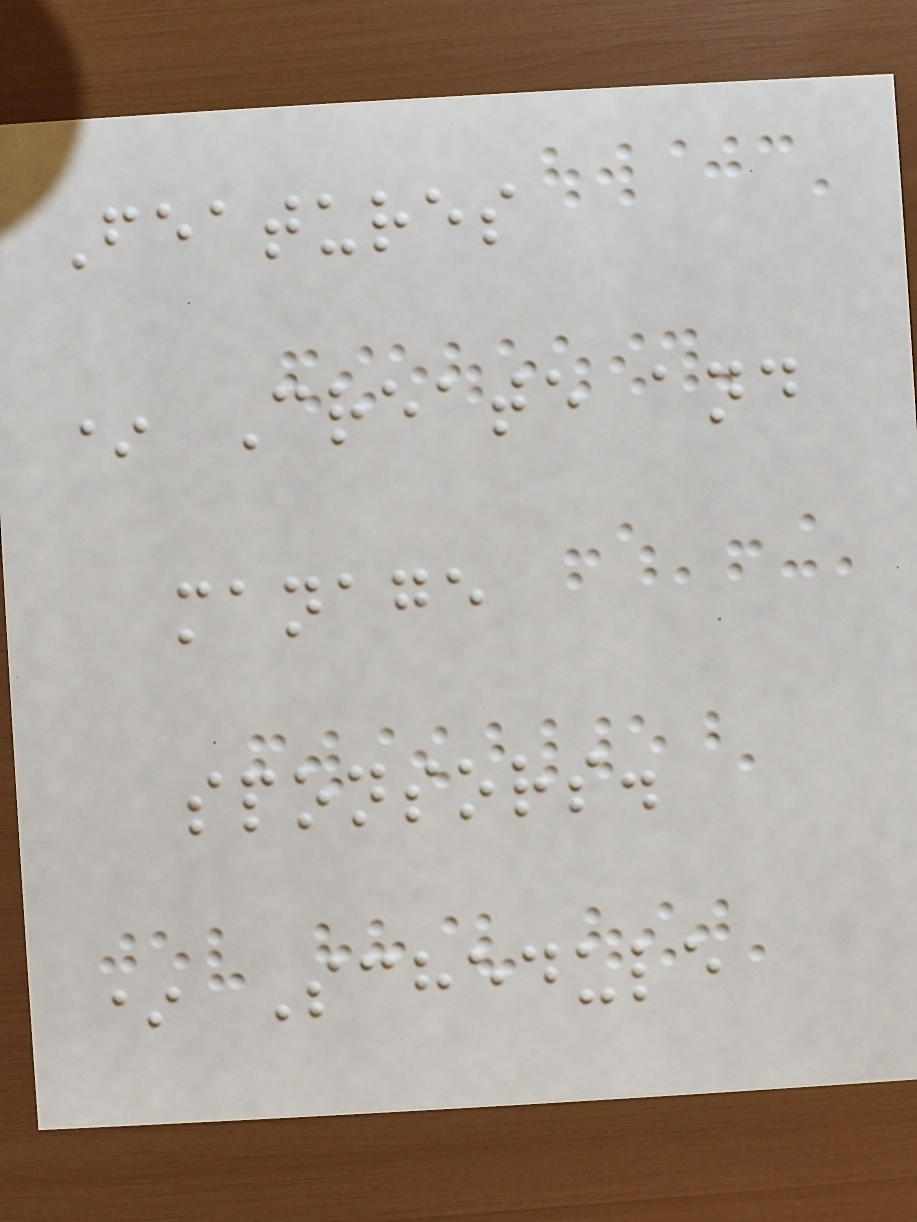Features
* Create and
manage
sponsors.
* Schedule
